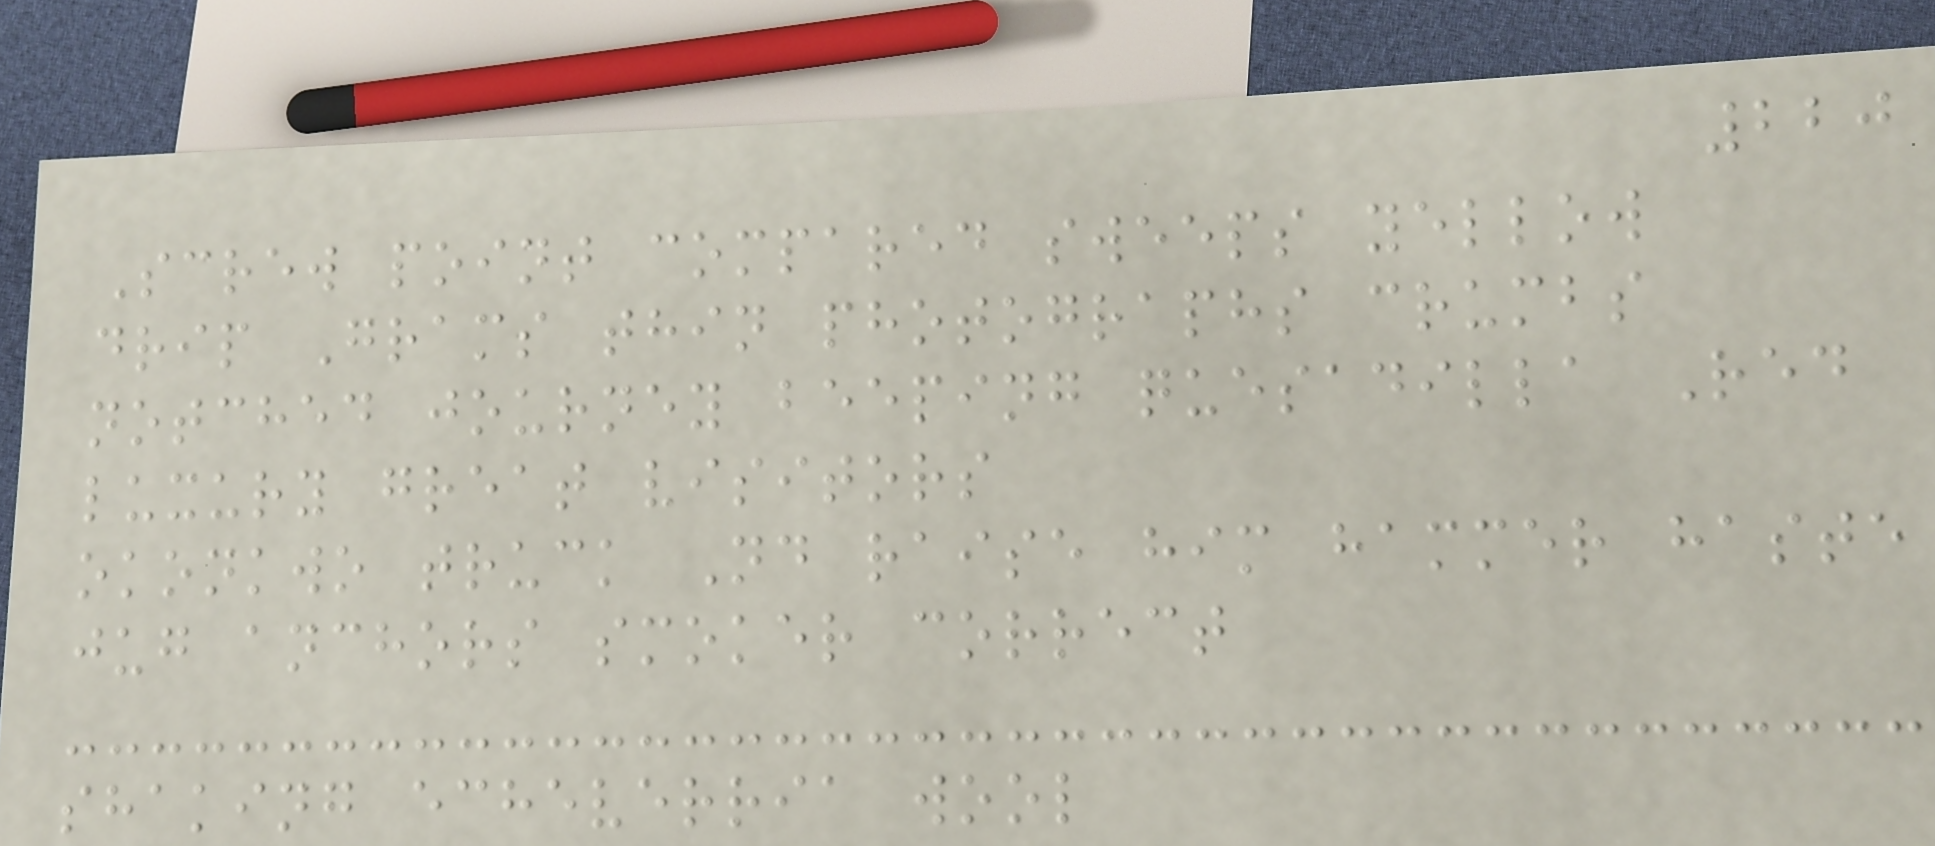220
Screw point compared sweeps yellow
drip Grams thin photographs crumbs
notched journey beeping quesadilla Red
luxury great visitors
okonkwo truck Nd raise him hammer haste
jug anchors smoker correct
shaking echeverria wool
